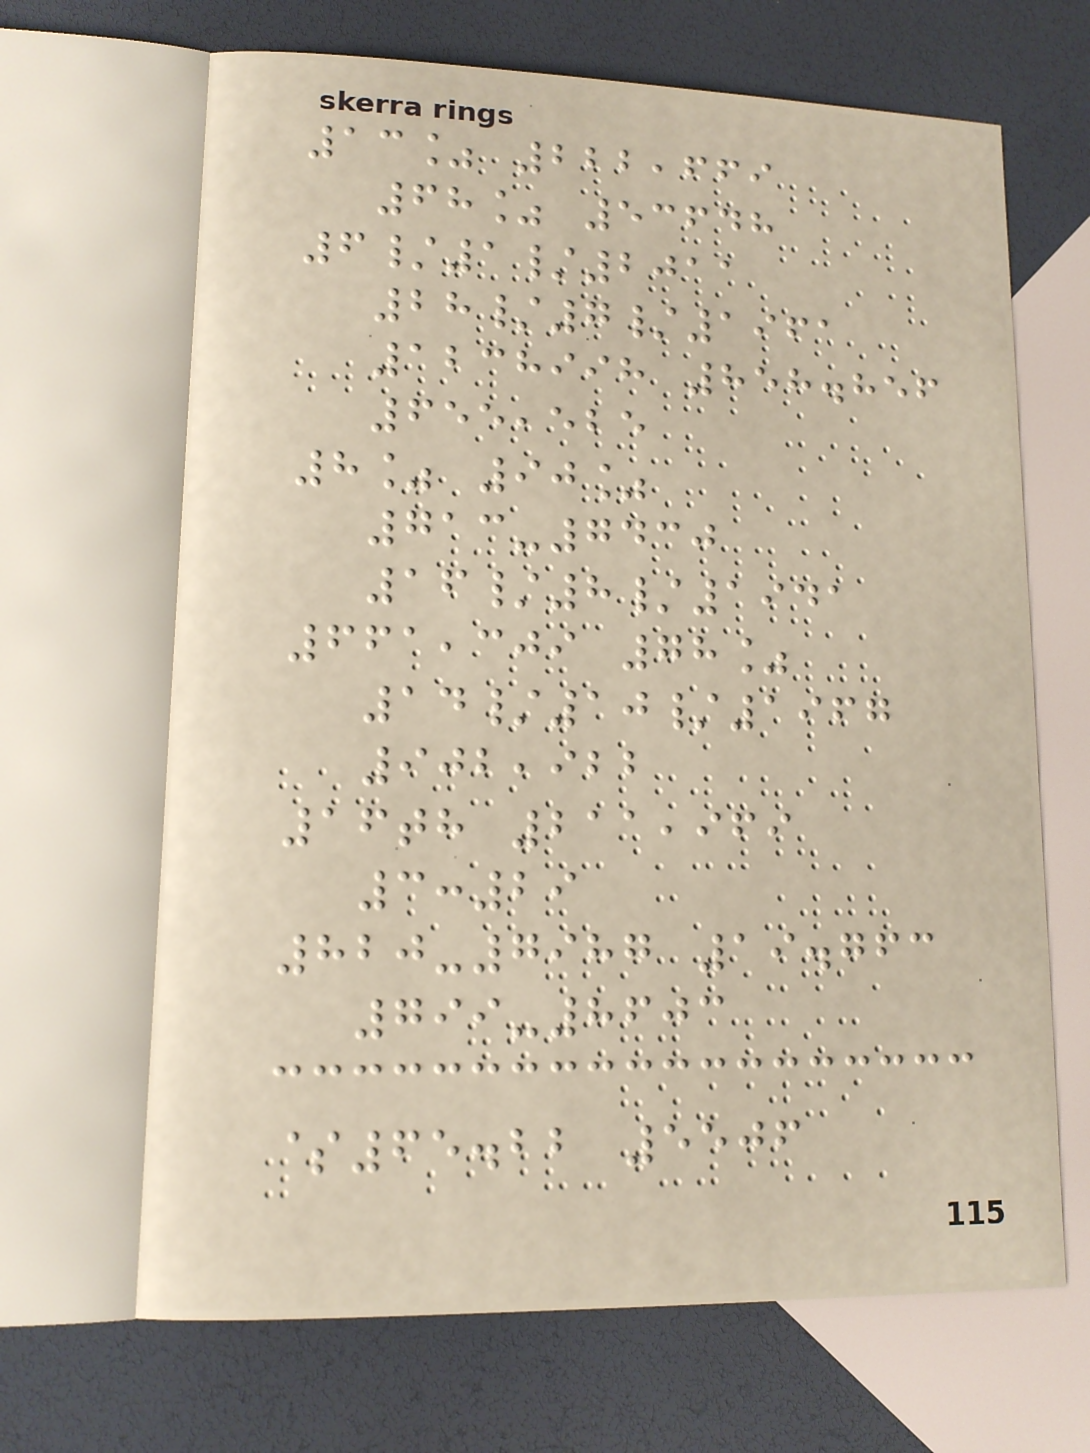13% 222,669
68% 53648
6/1/2011
28/7/1961
1238998 858.856
655,525
8% 90%
713-7430
16/8/1941
661,309 78%
14/10/1967
902,922
16th 211,969
3:29
820-7987 19.763
799-8603
$65.22 5506
